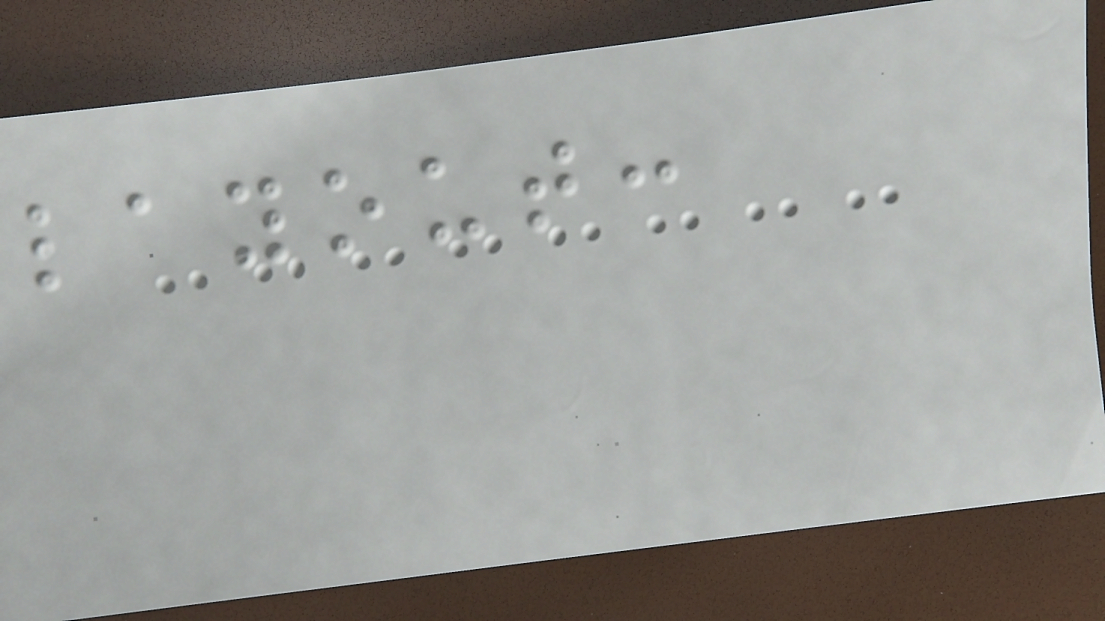layout:
